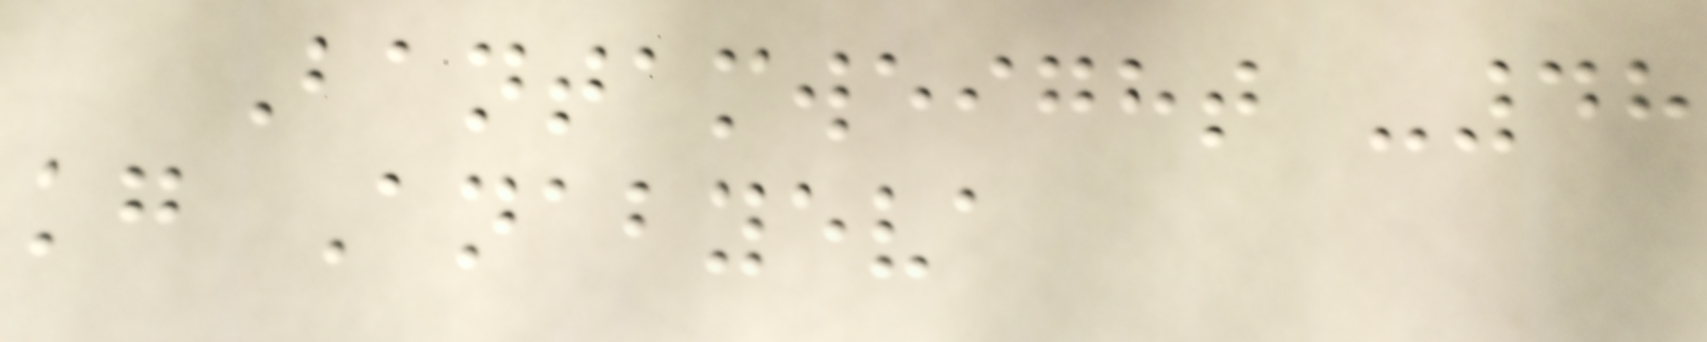Bantamweight -48
kg Anabyeva
